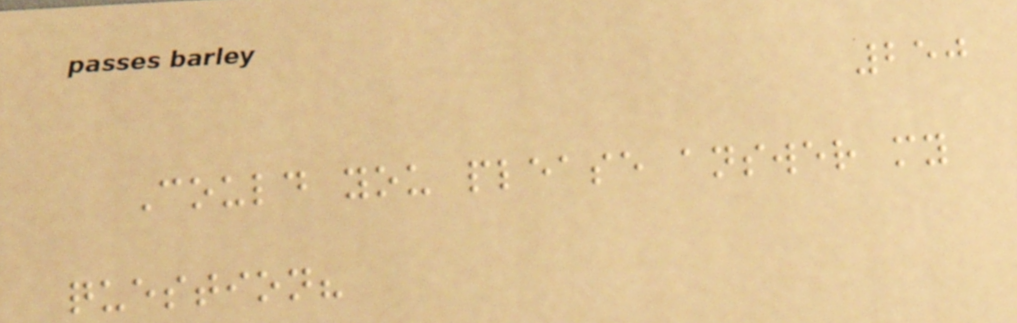250
Could you please answer my
question?
